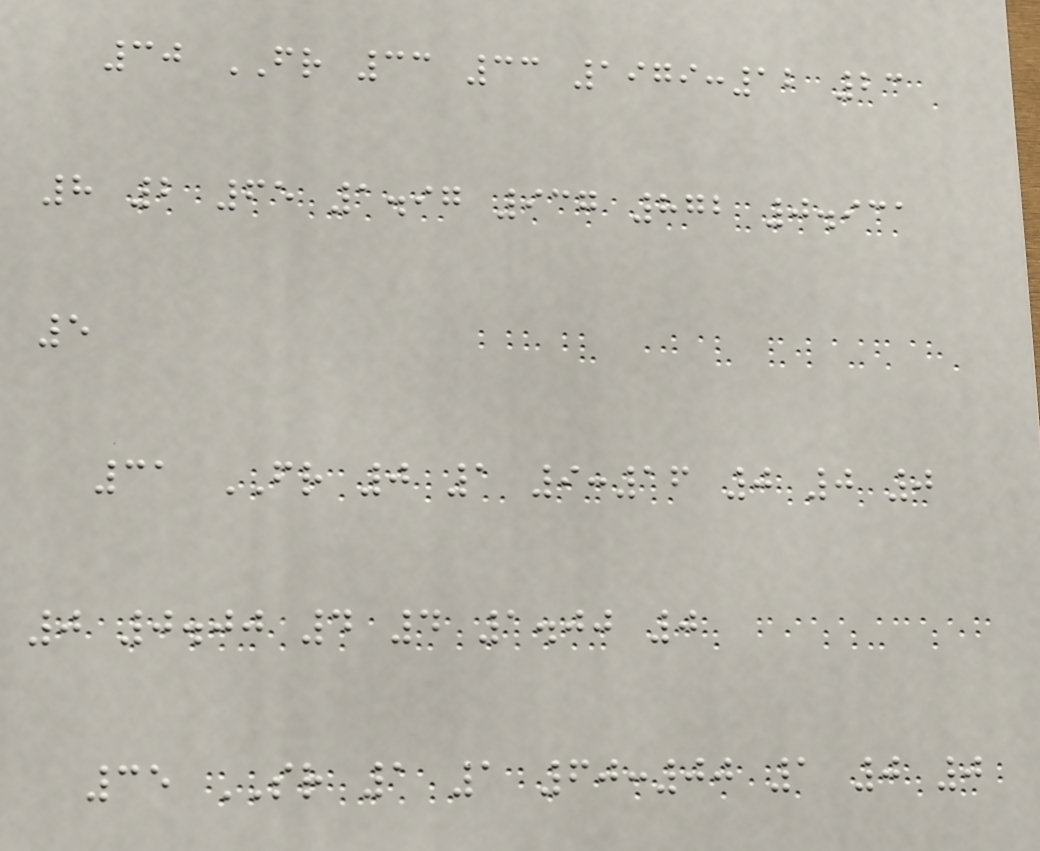30 FR 33 33 1979:12 23
8 2 65 1.97 937 872 0.931
5
31 FR 0 1 9:16 0 0 0
0 0.00 4 4 1.00 0
35 SR 1 1 60:00 1 0 0
